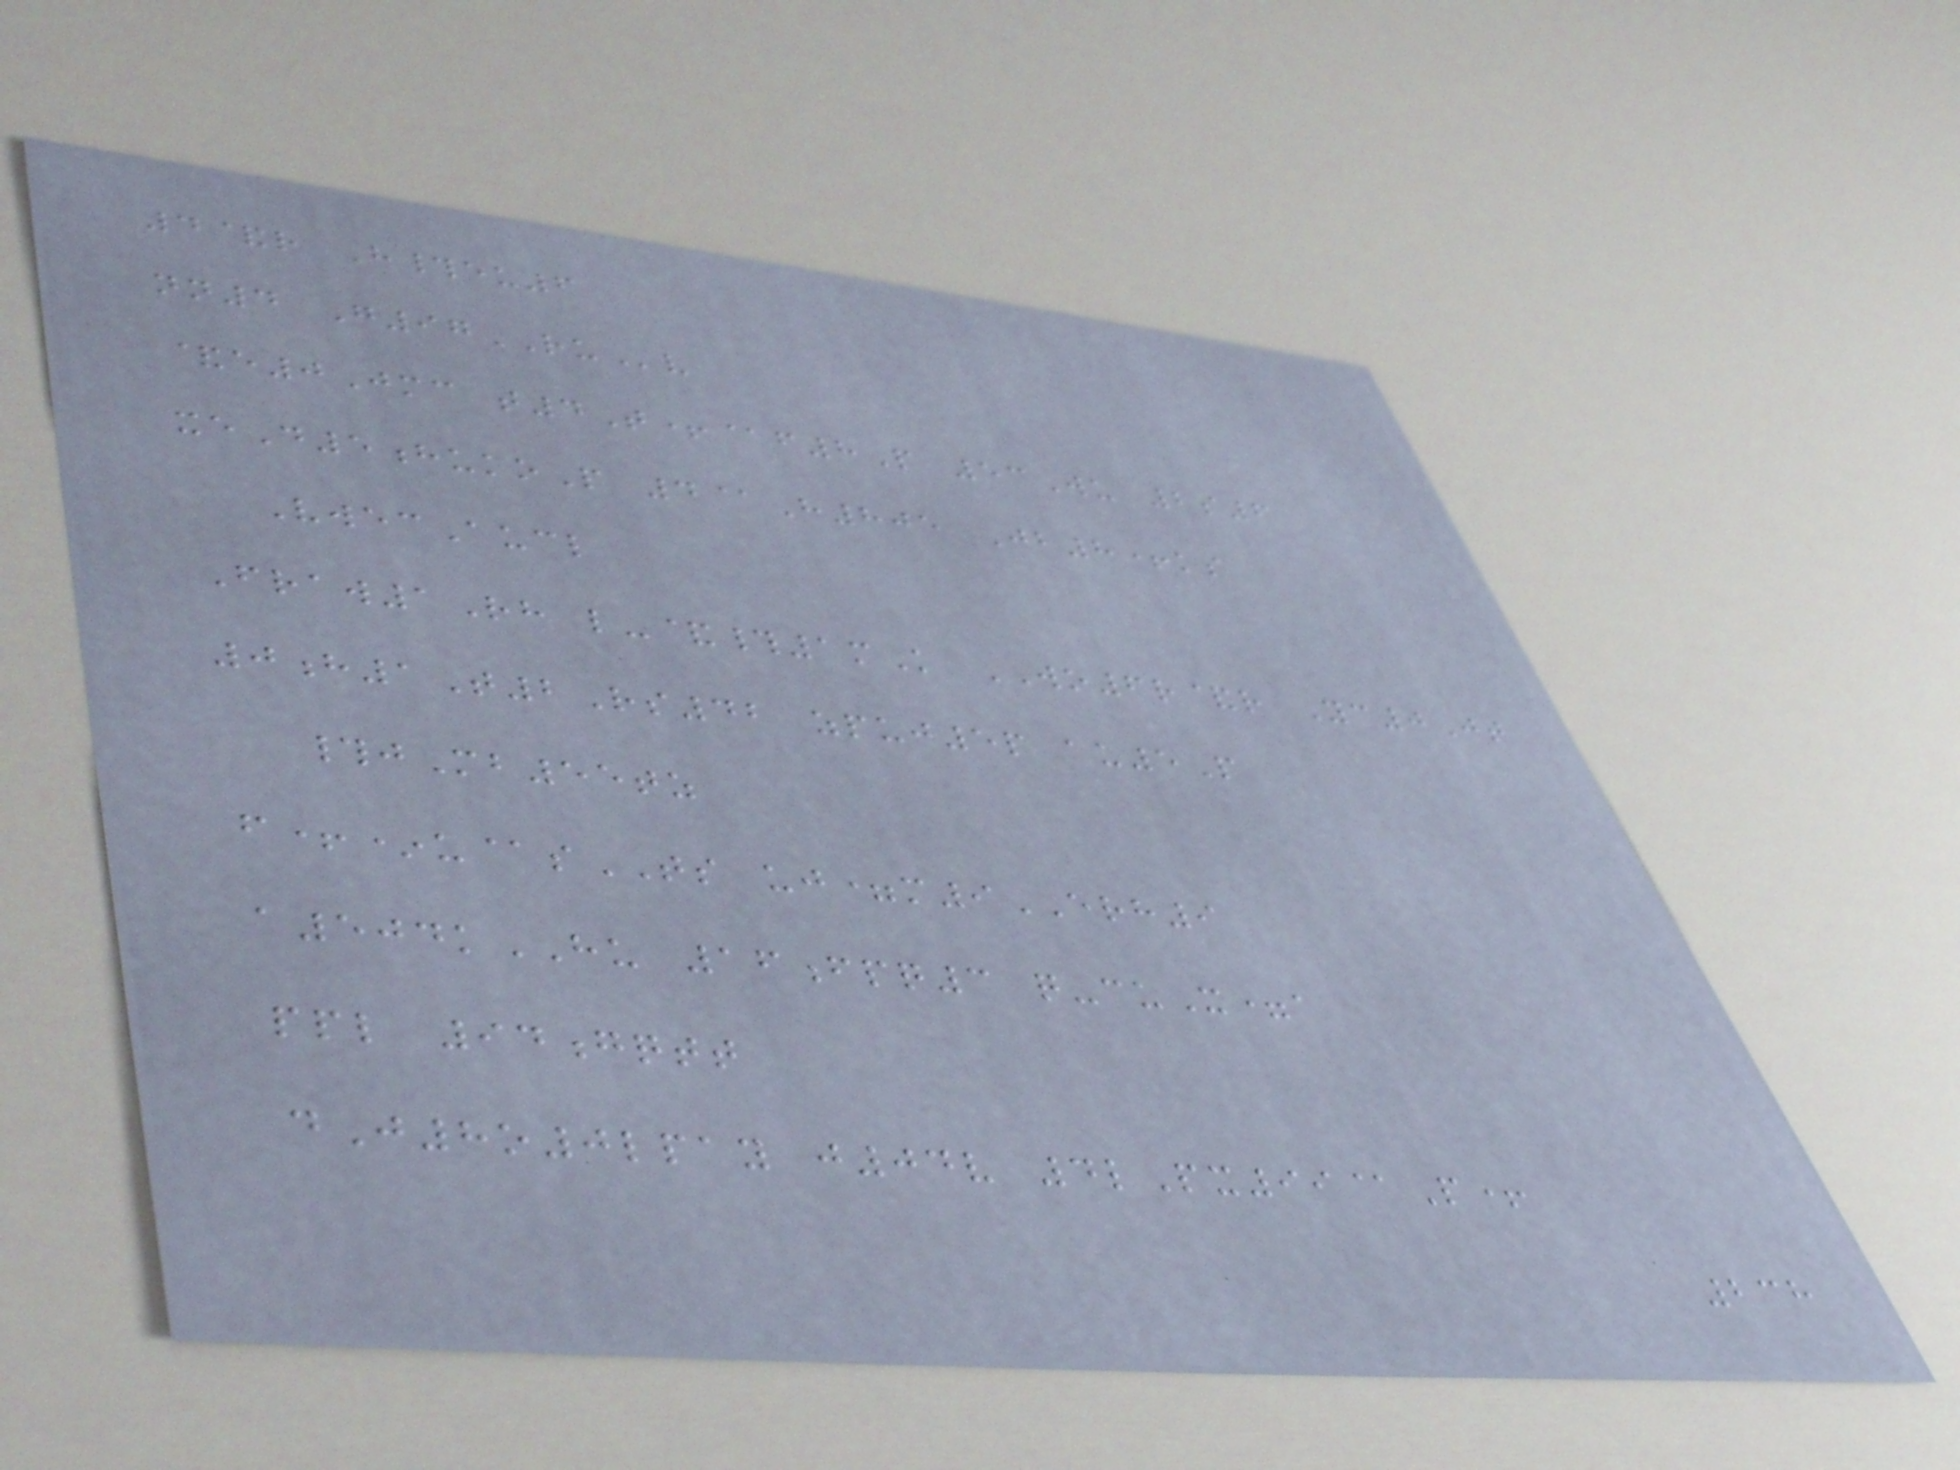4&r H#eu6
nn4 G97RUv
&e0Jmc t4T+@f8P 53Wu 2s6
xeD5hukoP 4@H805 Jb8+ks
VwecAucl
Fraw1Rh l-&#1mK WO6r&r Yc0Jt
0h1T2Rs42 zpuj5p au5P
#jMb55tz
f+*u@sTS uj=m9ERH9
a504kHU 16fpq3 q-cuX=a
ppl 94gqtt
dJ8o0lpay j04v 4lPx99@P+
238
